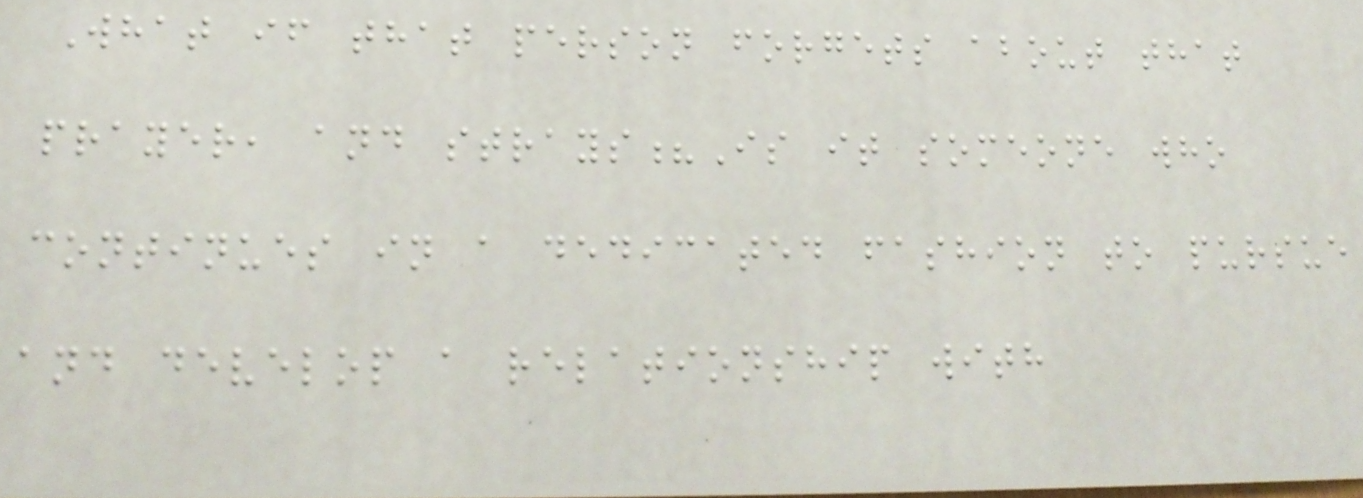What if that person forgets about that
prayer, and strays?Is it someone who
continues in a dedicated fashion to pursue
and develop a relationship with
